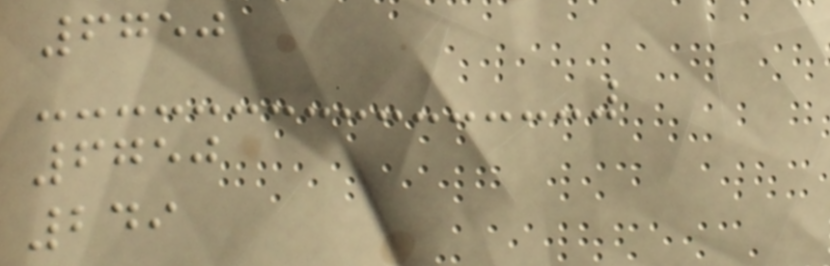6750
6750
249
